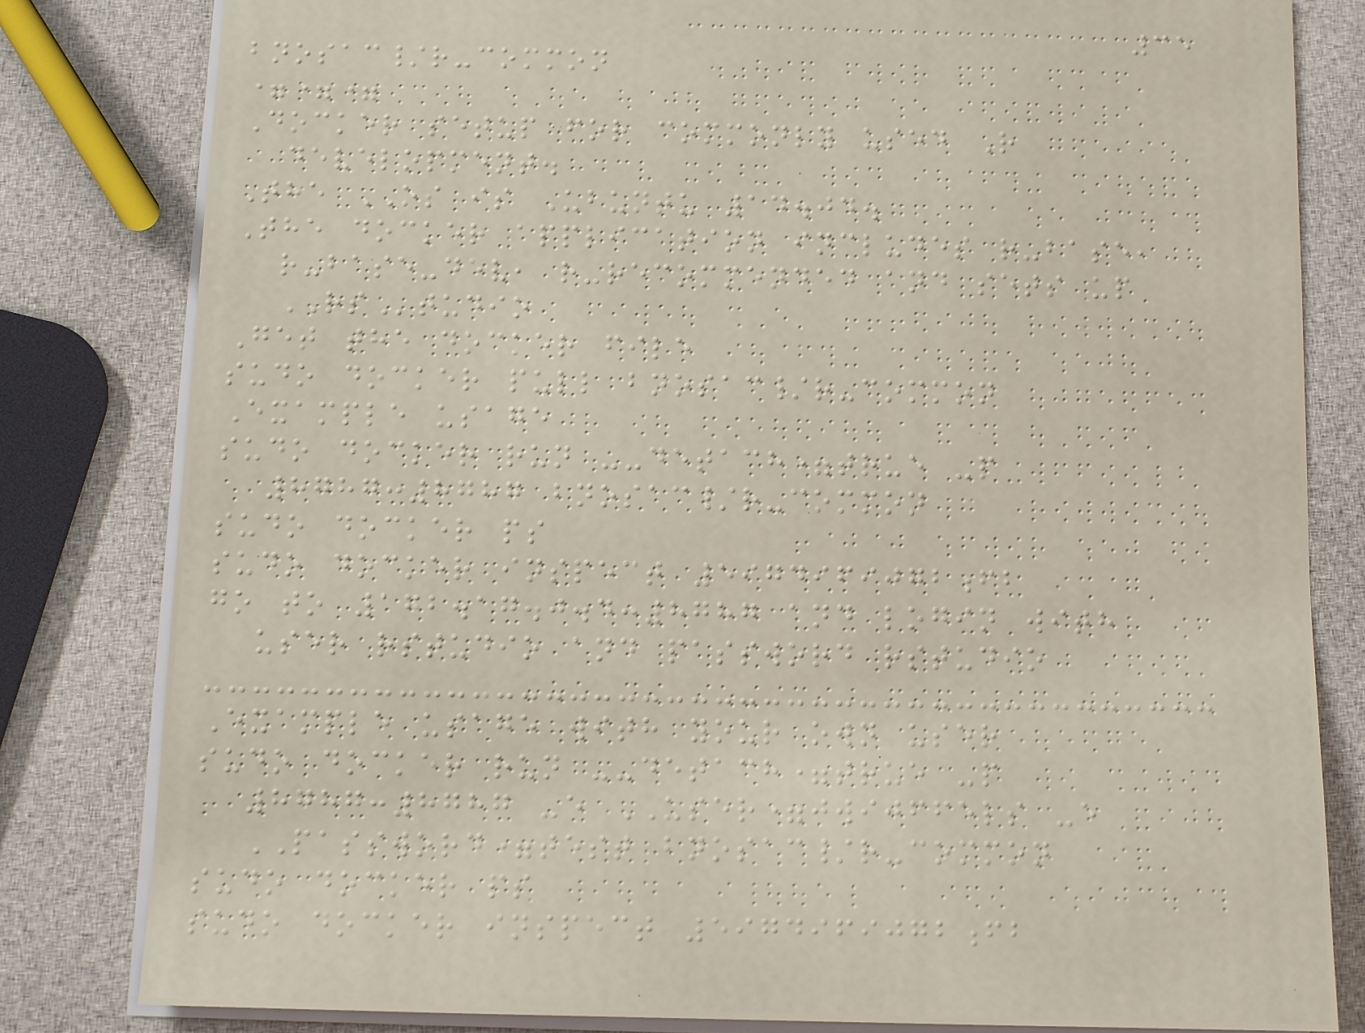35
bnosac/r-common
===
Docker setup for commonly used R
development.
The OS is Ubuntu 14.04.
The docker application includes r-base,
r-base-dev, r-recommended and sets up
RStudio
Get the docker file
sudo docker pull bnosac/r-common
Example usage
sudo docker run --detach=true -p
8787:8787 bnosac/r-common
sudo docker ps
sudo docker inspect 5974969072fb
go to 172.17.0.4:8787 and login with
user rstudio and password rstudio
Example usage with your own user
sudo docker run --detach=true -p
8787:8787 -e USER=jwijffels -e
PASSWORD=test bnosac/r-common
sudo docker ps
sudo docker inspect 5974969072fb
